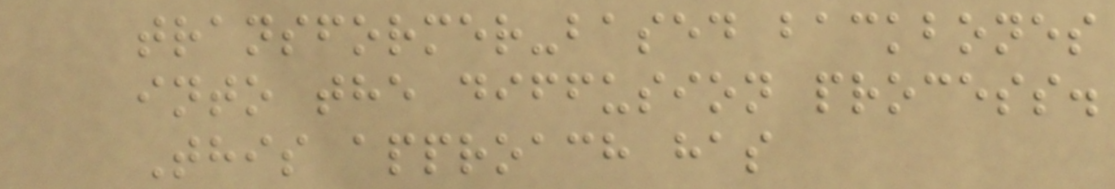transformer-based backbones
into the diffusion process.
This approach has
